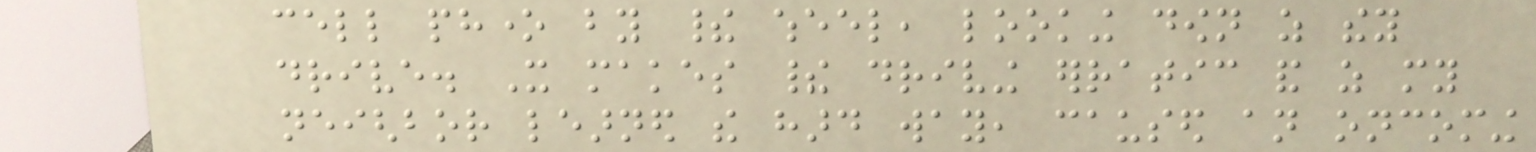cell phone by their wheel, looking down as they
drive. It makes their driving erratic and as my
neighbor learned the hard way, caused an oncoming
